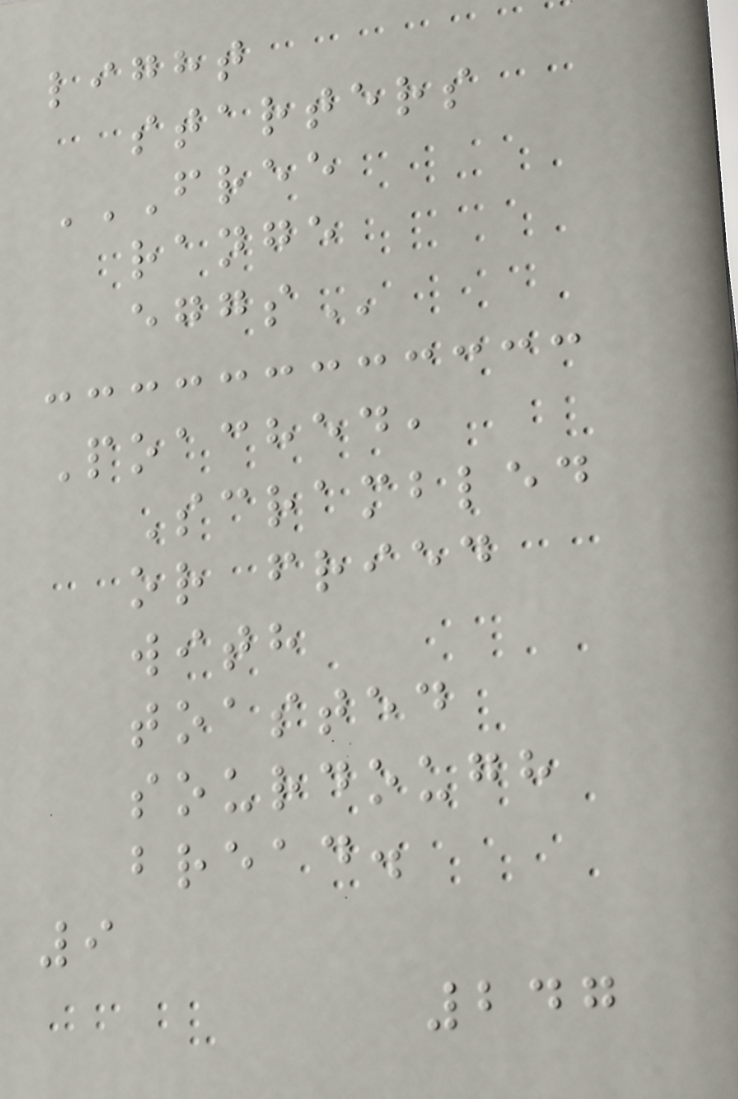light
starters
FREE
RANGE
EGGS
Poached,
Scrambled
or fried
with
toasted
sourdough
bread.
9
247
